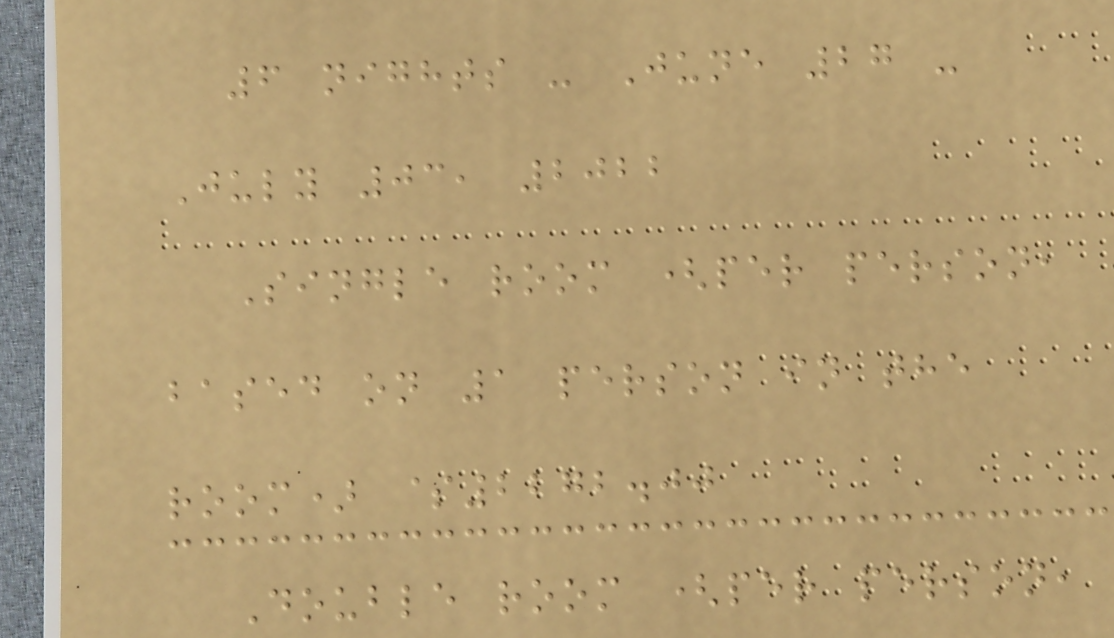6 nights - June 27 -
July 03, 2022
Single room (per person,
based on 1 person in the
room) $2272.00
Double room (per person,
